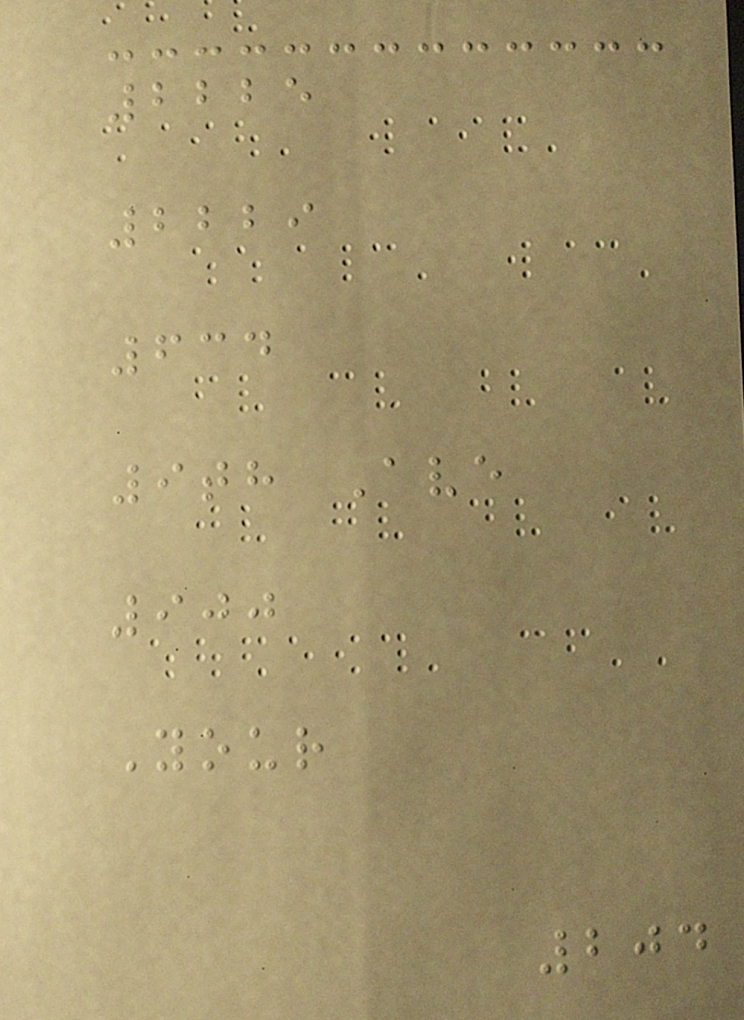2225
2229
634
9th Ave
900
Your
204
